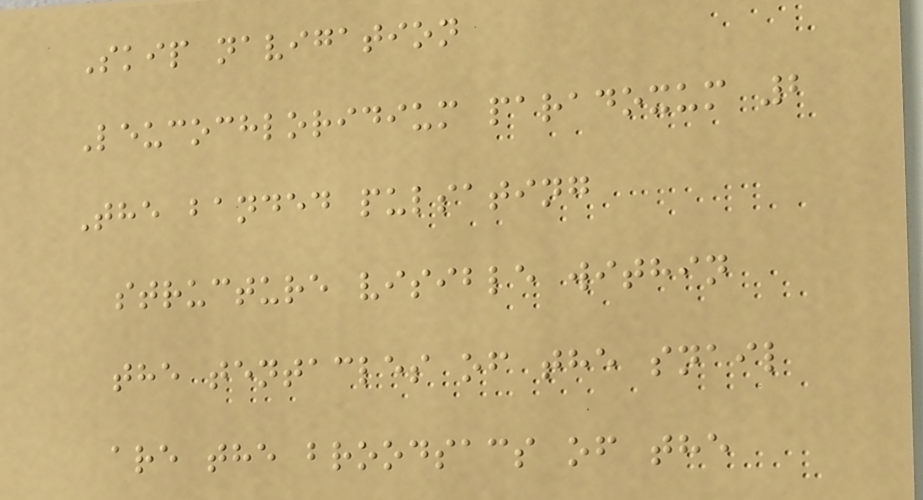Skip navigation
Leucochloridium paradoxum 2
The banded pulsating
structure visible within
the tentacles of the snail
are the broodsacs of the
